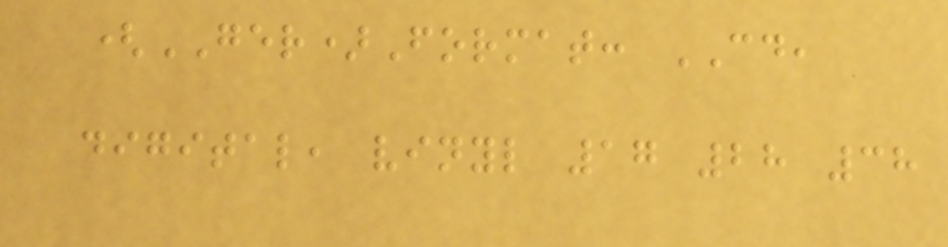(GER)Format: CD,
digital, vinyl 17 28 38
